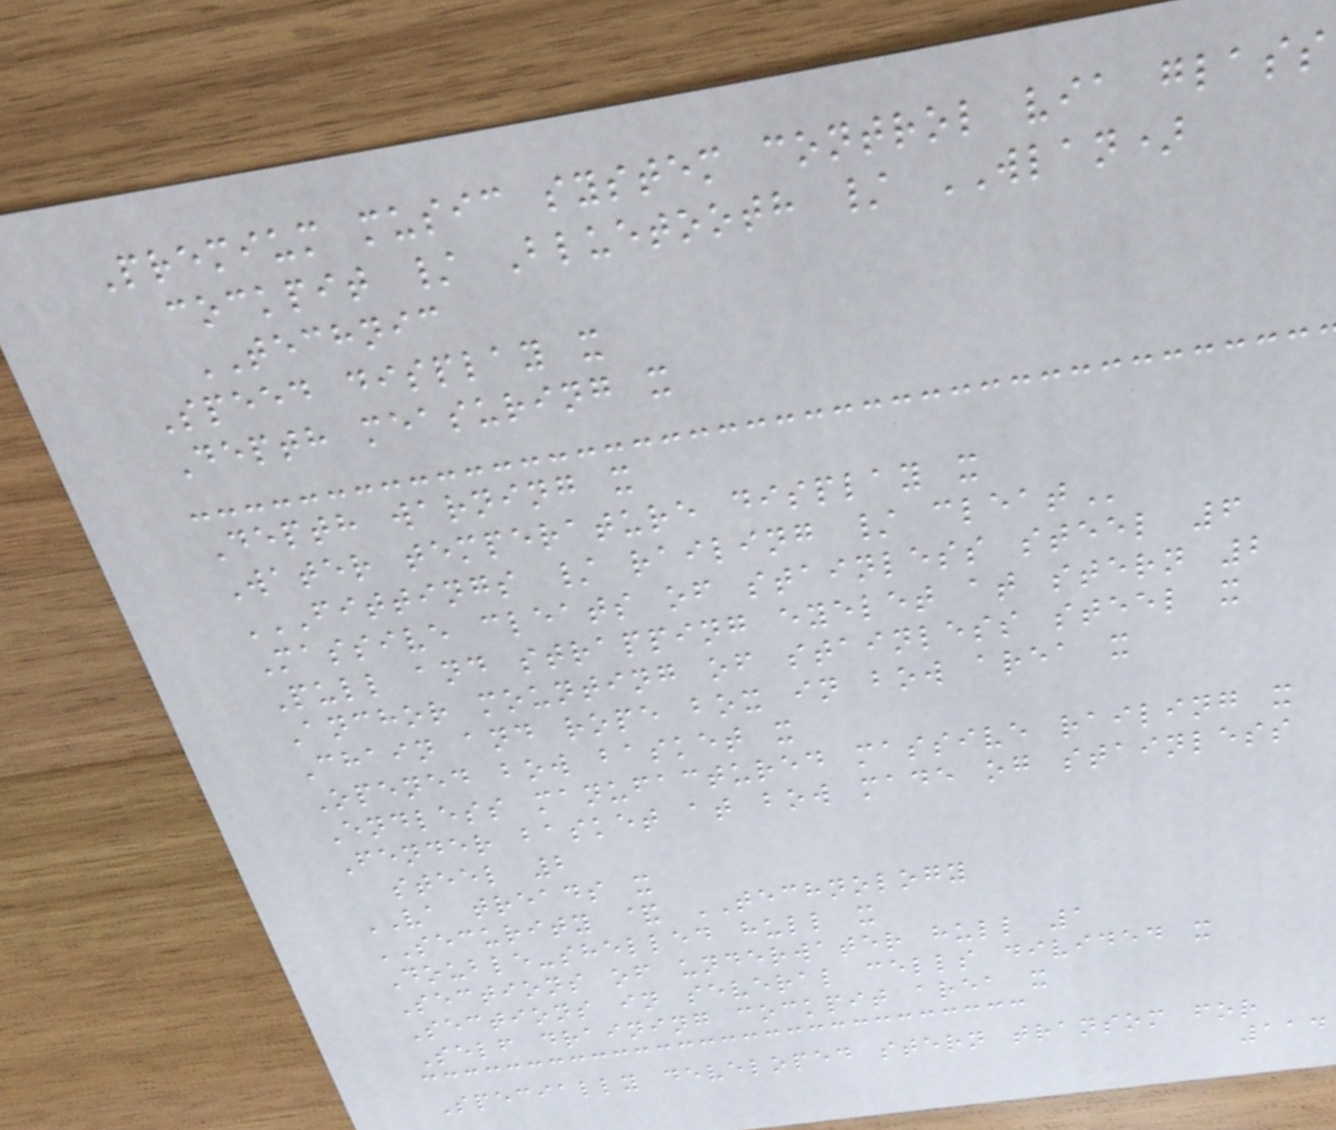Premium music system control via glass
cockpit / Bluetooth / WLAN)
TECHNIC
Speed display x
Depth measuring x
Depth warning x
Water temperature display x
FITTINGS / RAILING / CLEAT
Massive cleats of stainless steel 6
Pull and strapping eyelet at stern 2
Anchor mounting of stainless steel x
Chain and rope box in bow area x
Opened bow basket x
Endless manufactured massive railing x
Fender basket at bow made og stainless
steel 2
VA treads x
SECURITY & TECHNOLOGY
Double-shelled hull x
Sections of underwater hull 1
Sections in several cells divided x
Self draining cockpit area x
Specially developed stern transom for
114
